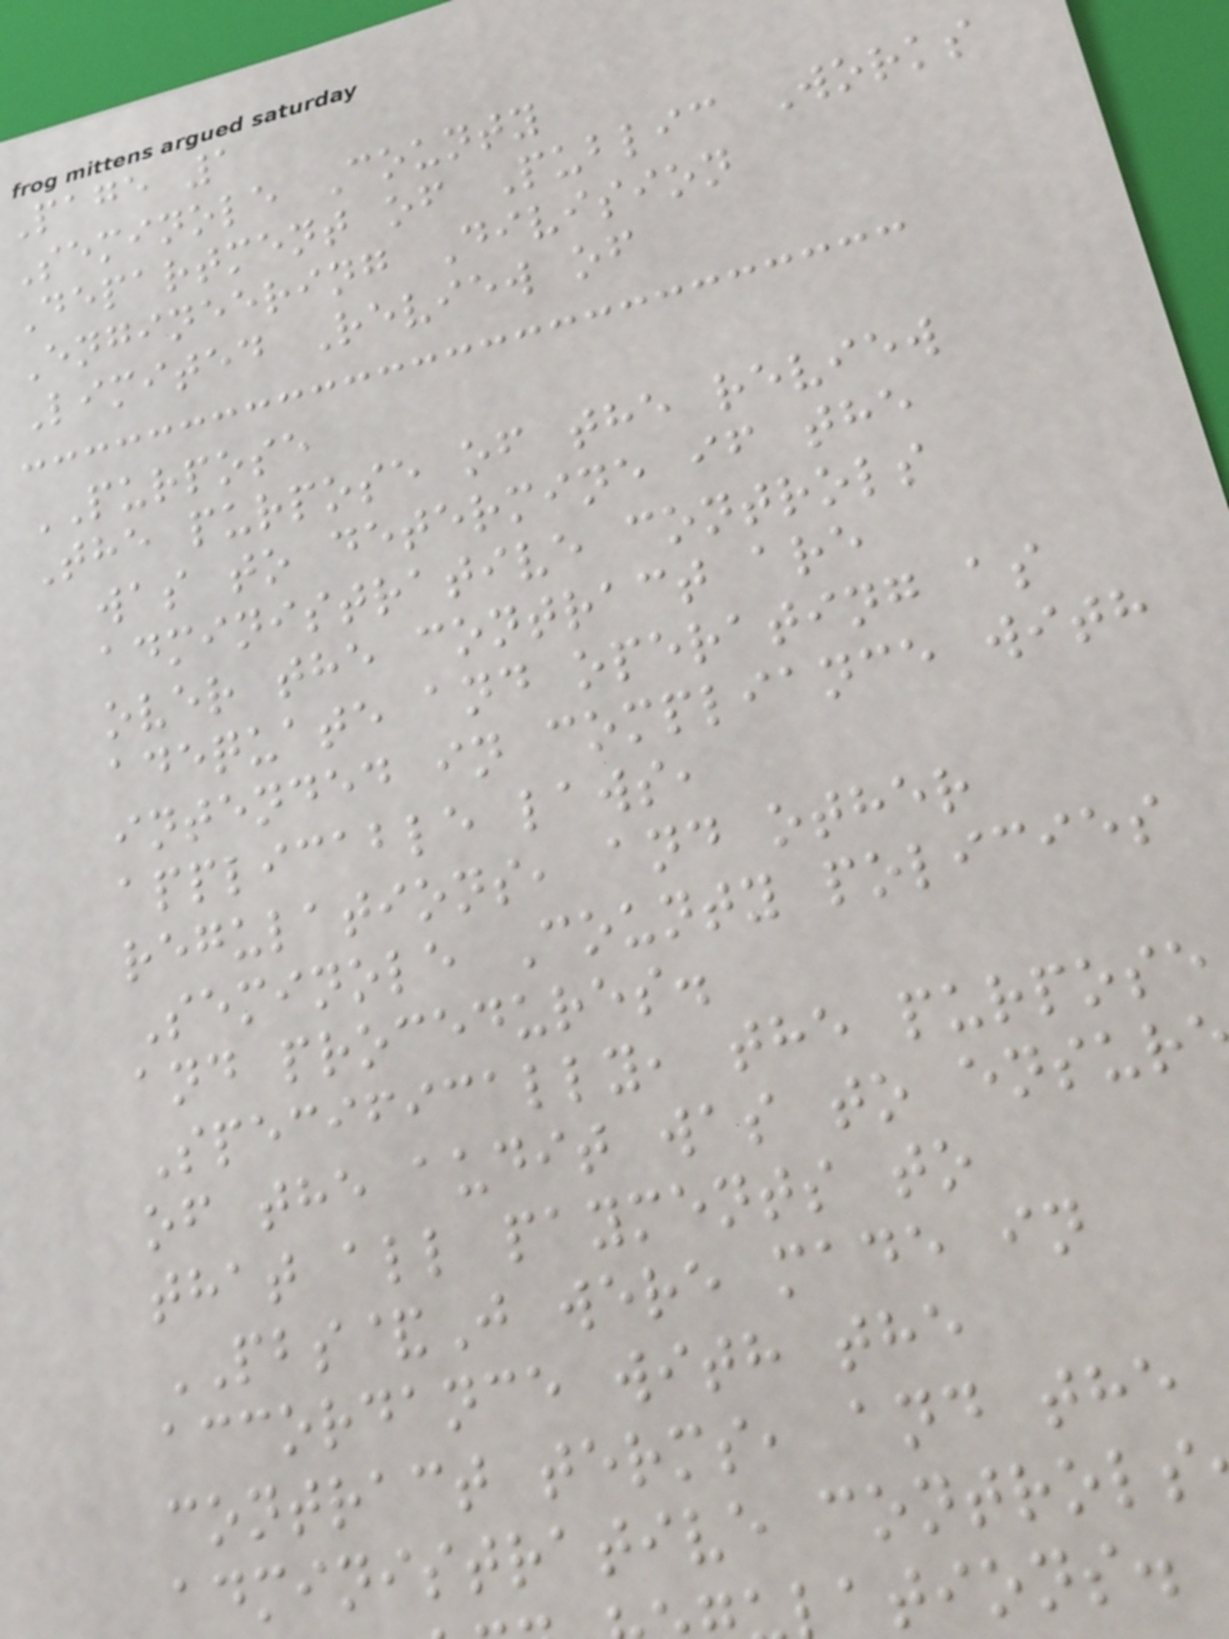Page 1
Seminole County
Department of Public Works
Engineering Division
Limited Review of
PURPOSE
The purpose of the review
was to determine if the
administrative controls
over the contract are
adequate and operating as
intended in compliance with
applicable laws,
regulations, and other
Seminole County policies
and procedures.
Specifically, the purpose
of the audit was to ensur
that all payments to
PBS&J were made in
accordance with the
contract terms, and the
administrative controls
ations.
